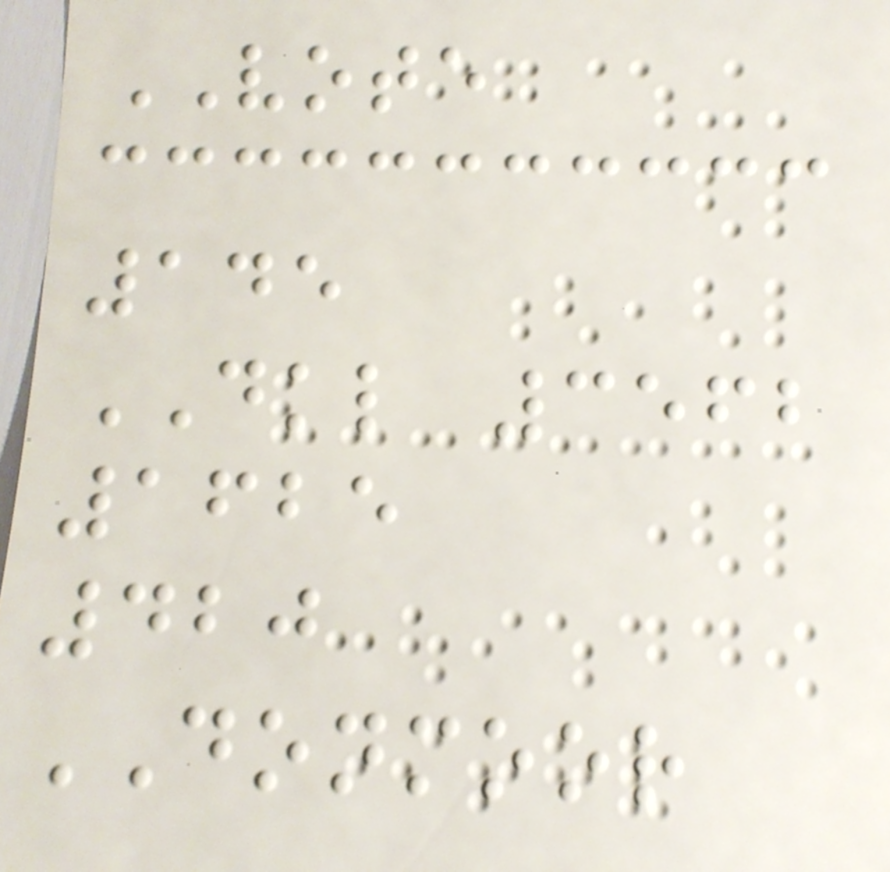VOTE
145
DKL 3562
1625
420
DONMOOR
